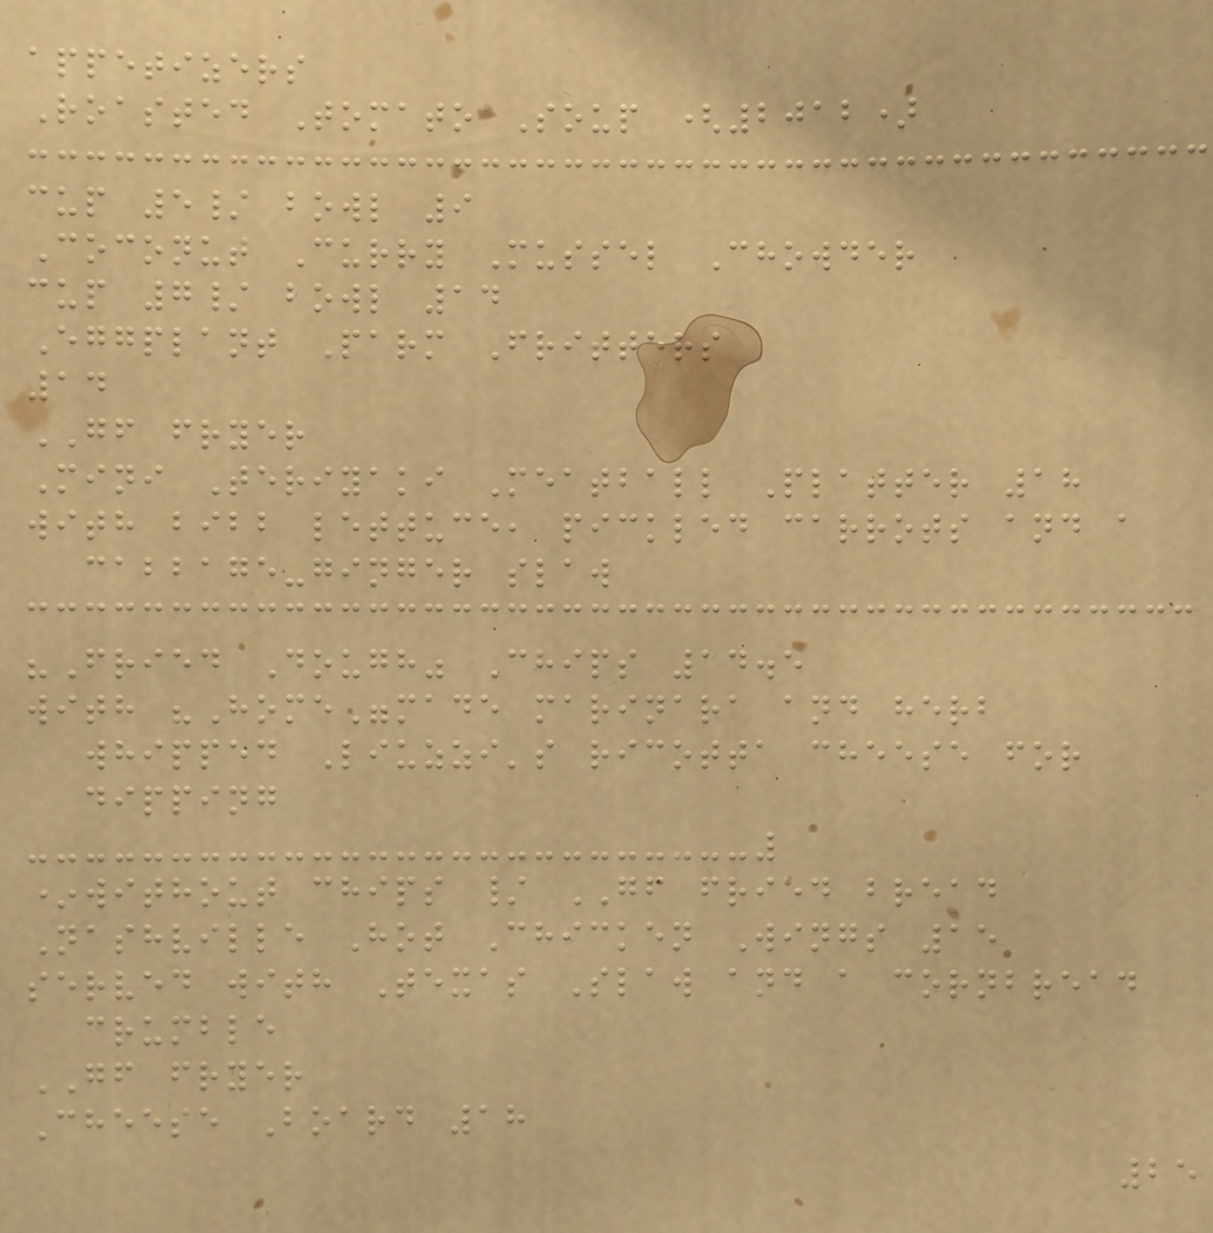appetizers
Roasted Tomato Soup (2012)
cup 5/ bowl 9
Coconut Curry Mussel Chowder
cup 7/ bowl 14
Eggplant Parm Fritters
14
GF fryer
Mini Teriyaki Meatball Platter 18
with bibb lettuce, pickled carrots and a
cabbage-ginger slaw
"Fried Dough" Chips 14.5
with "Home"made marinara and herb
whipped Liuzzi's ricotta cheese for
dipping
*without chips / GF fried bread
Nashville Hot Chicken Wings 15
served with Texas Slaw and a cornbread
crumble
GF fryer
Cheese Board 18
25
